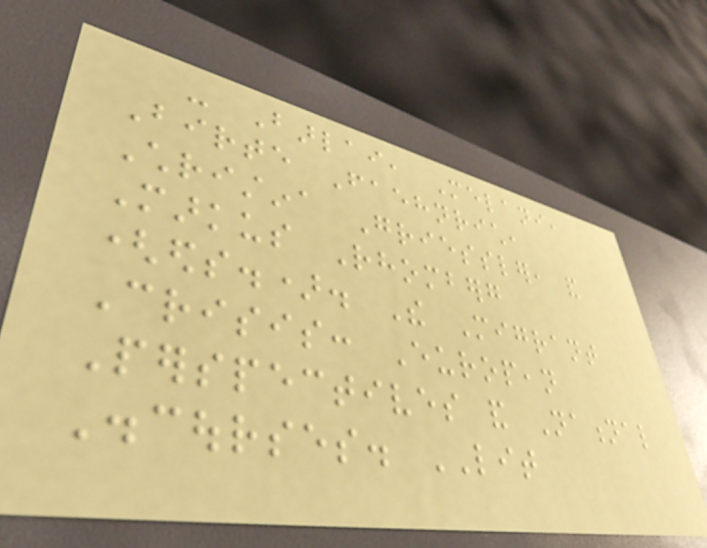- Barlai, Melani,
Birte Faehnrich,
Christina Griessler, and
Markus Rhomberg
(eds.). The Migrant
Crisis: European
Perspectives and National
Discourses. LIT
